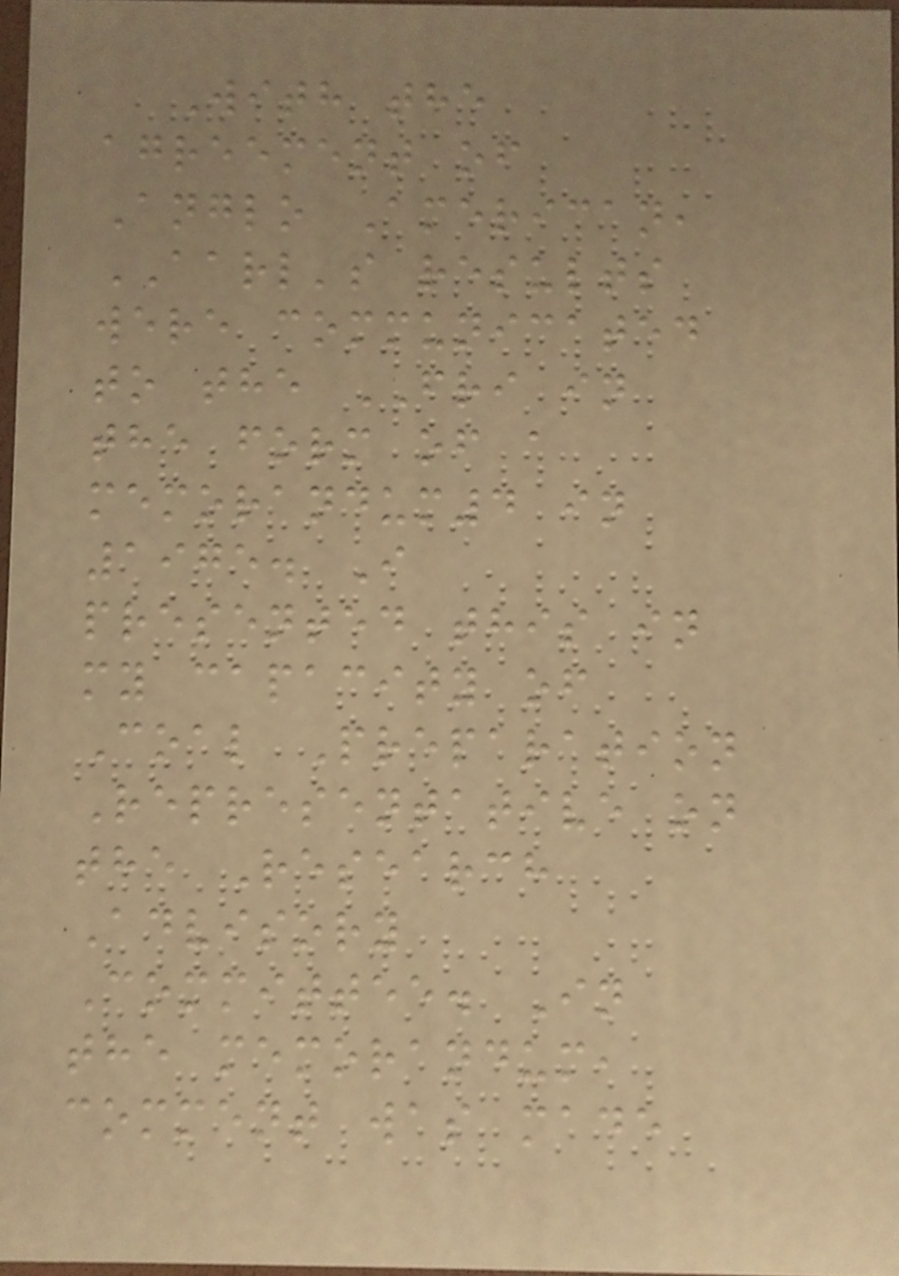With the
agreement of
Anglo American,
AARL's results
were communicated
to the FRI in
the form of a
memorandum4 in
1975. I
presented this in
my capacity of
Coal Preparation
Representative on
the Research
Advisory
Committee. In
the memorandum,
comment was made
